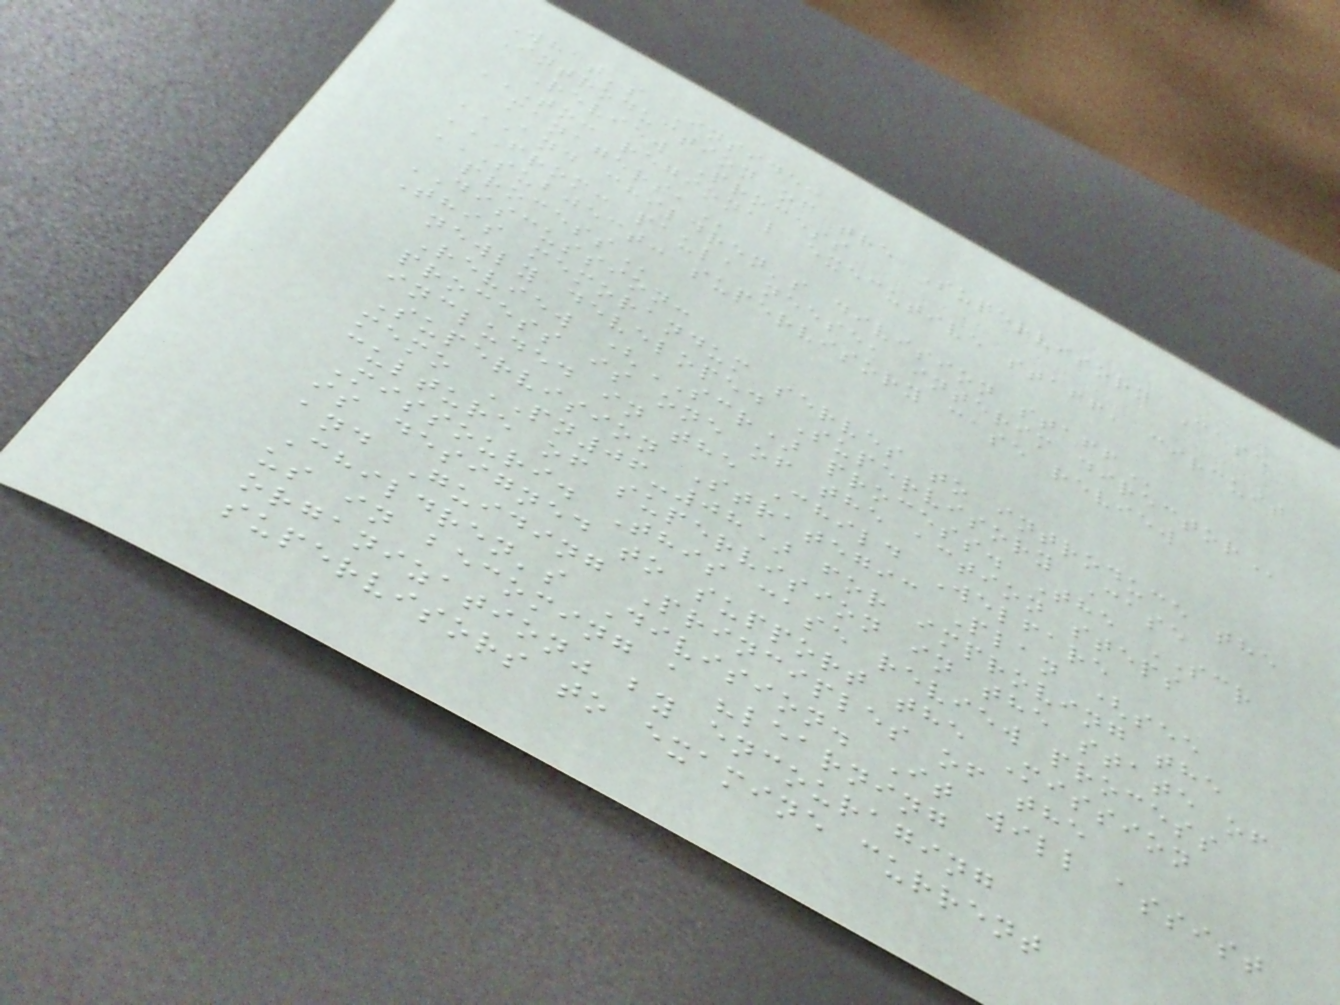What's Inside:
Introduction of the Supervisory Case
Review Process
TO: REGIONAL EXECUTIVE STAFF, CIRCUIT
MANAGERS,
AND CHILDREN'S DIVISION STAFF
FROM: PAULA NEESE, INTERIM DIRECTOR
SUBJECT: SUPERVISORY CASE REVIEW
PROCESS
DISCUSSION:
This memorandum serves to introduce the
newly developed Supervisory Case
Review (SCR) process. The SCR
process is one of the action steps
included in the Child Welfare
Supervision Strategic Plan (see
memo PN06-08) for improving the
culture of supervision in the state of
Missouri. This case review process
is designed to support the Mission
and Guiding Principles of the
Children's Division. It will assist
us in becoming a "learning
organization" by encouraging
supervisors to examine current
